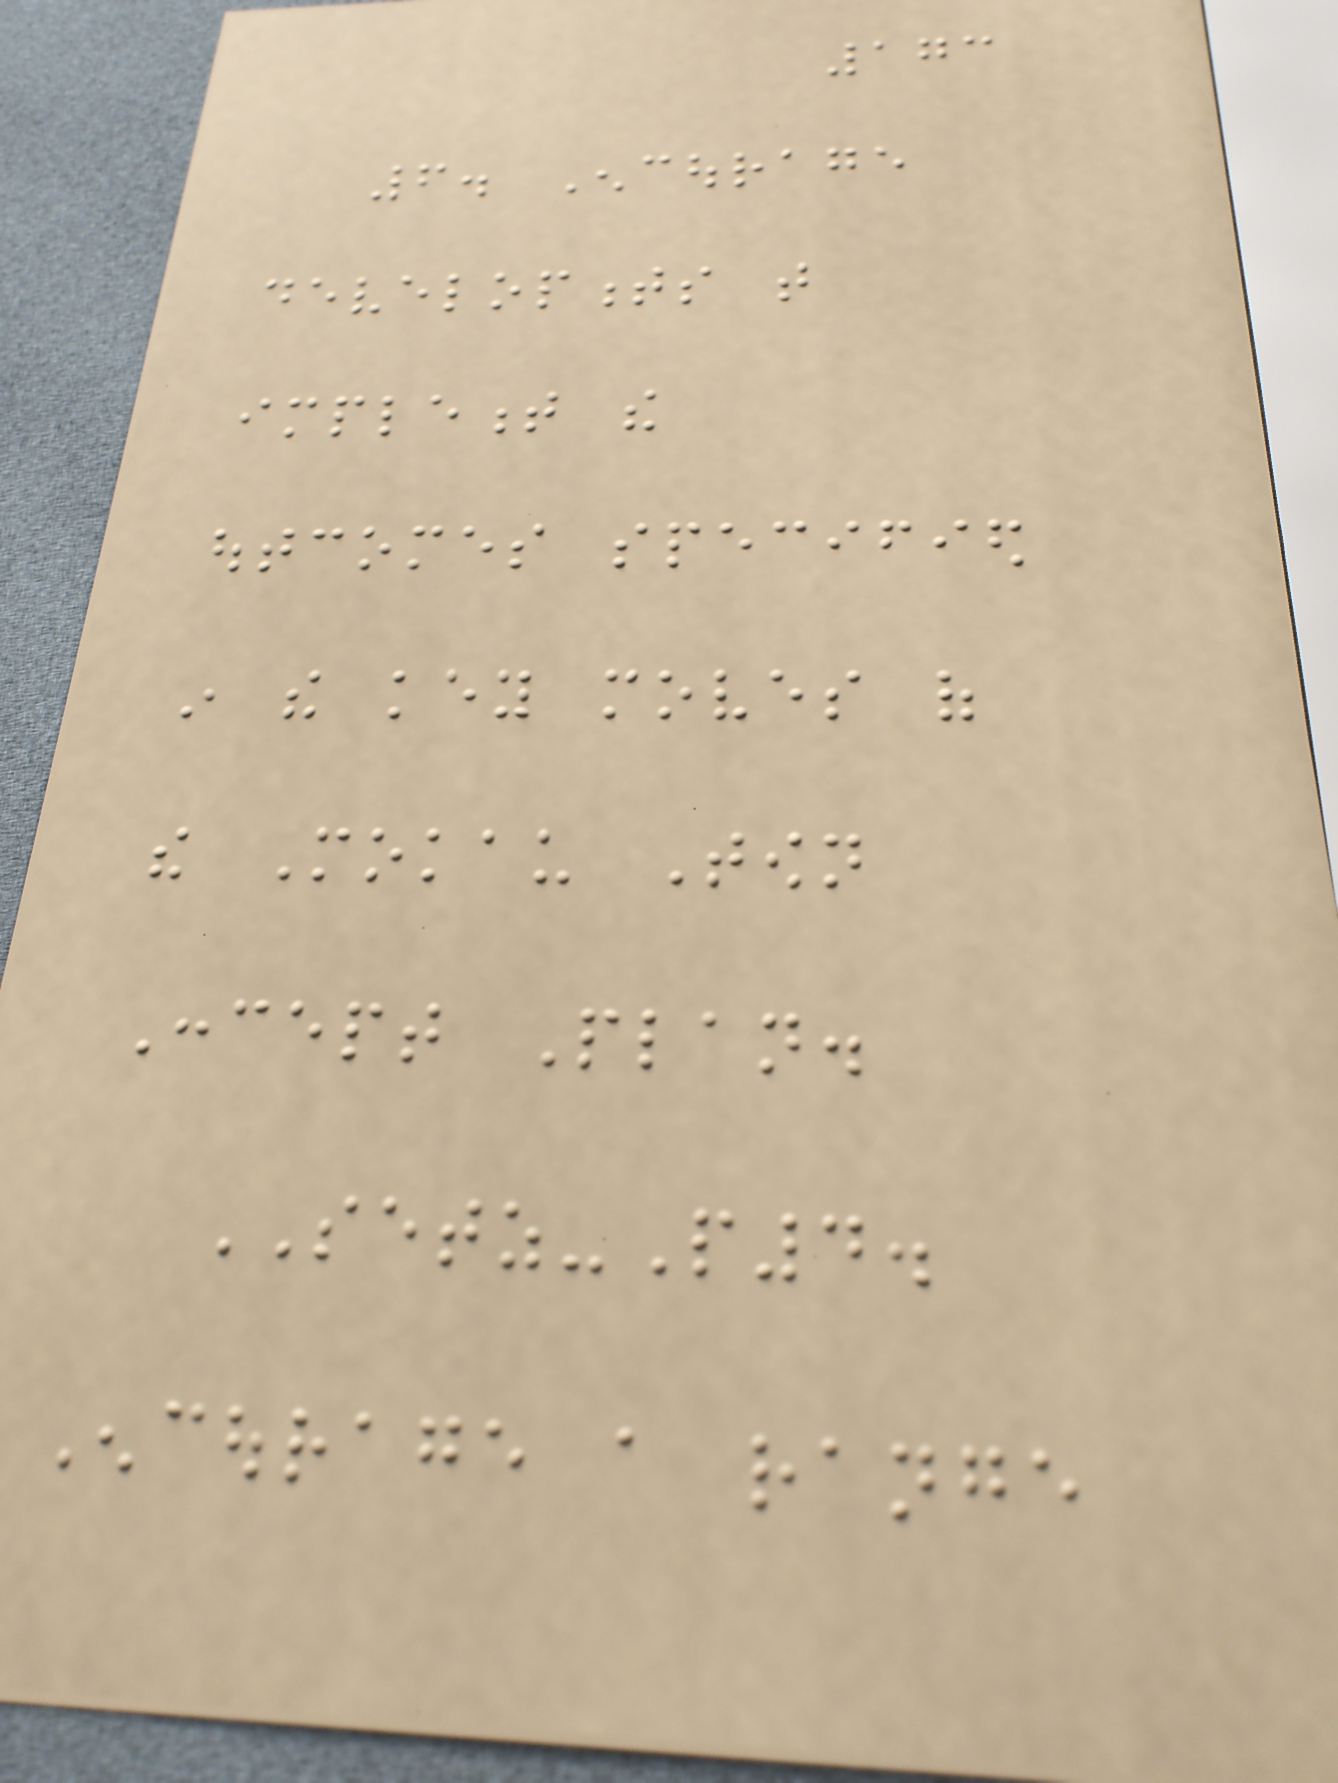173
6. Encourage
developments that
implement the
outcomes specified
in the key moves of
the Mokau Town
Concept Plan.
SETZ-P4.
Encourage a range
